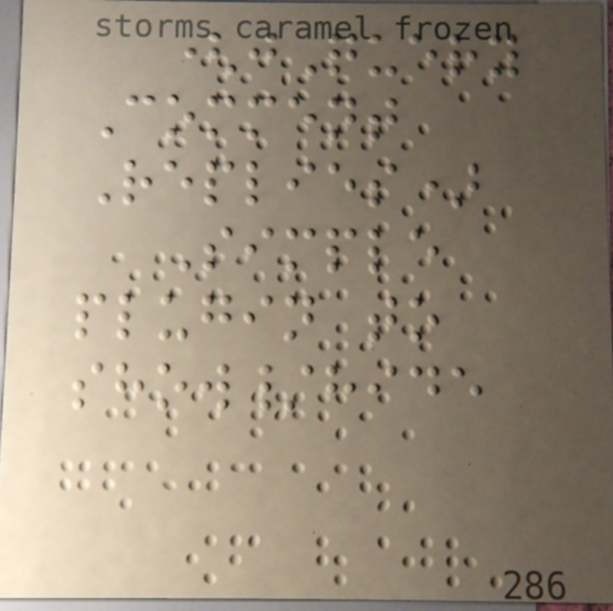(jQuery
Comment
Replies)
Simple
plugin to
show/hide
